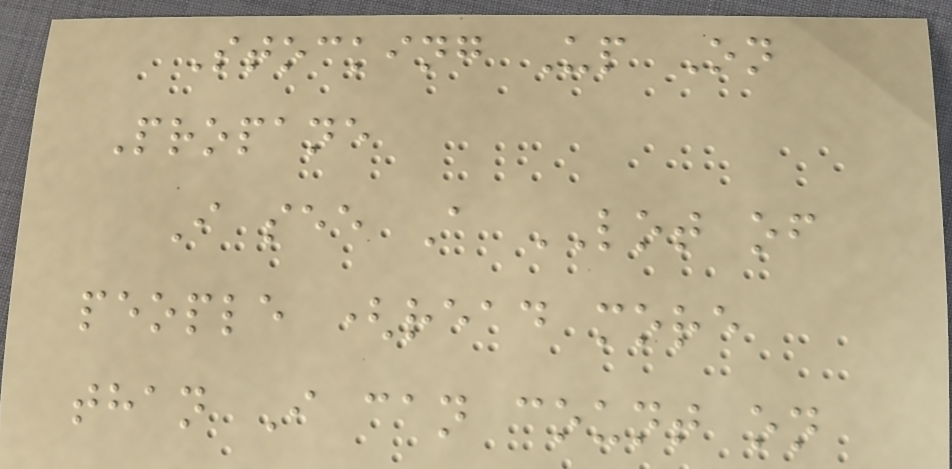Stocking Up On
Propane
I see A LOT of
people (read more
than I can count on
